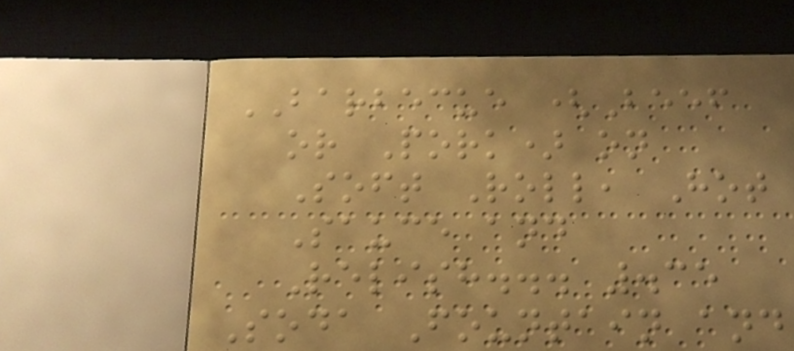BARBECUE (Beef
or Pork) on
Soft Roll, Hot
Sauce and
Relish... .35
Soda Fountain and
